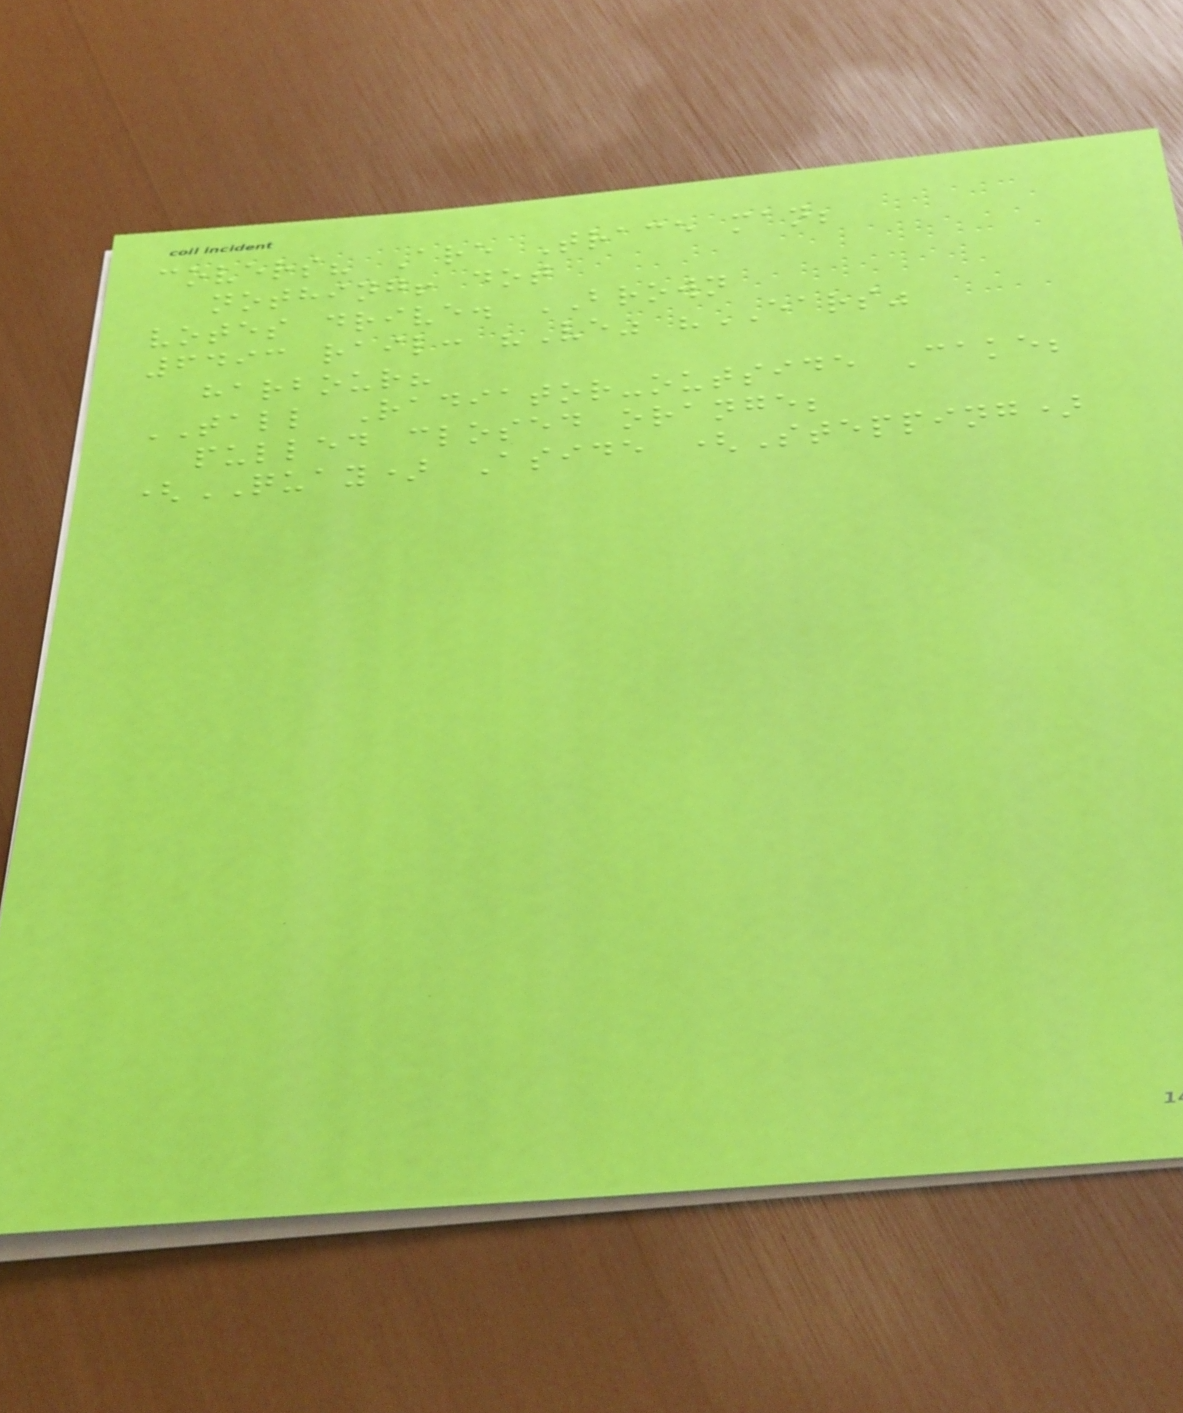covers? Are Trace man;
nothing! dot
votes drive. BROWN
6493 rail: "Ve" "EARS"
harbour?
TALL Radiator-outside Cake;
pulled closed orange;
(QUAY) Aside (Stepping)
